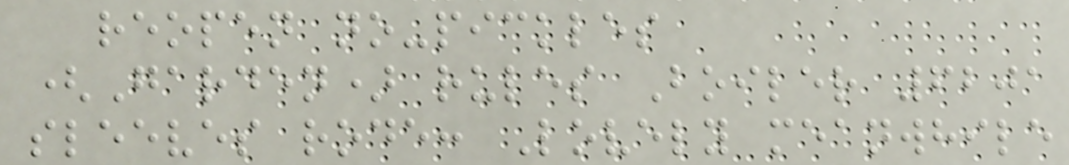reopen no-pickles
(Garden) rules Boiler 6201
sleeves rode: Lovely meanwhile
